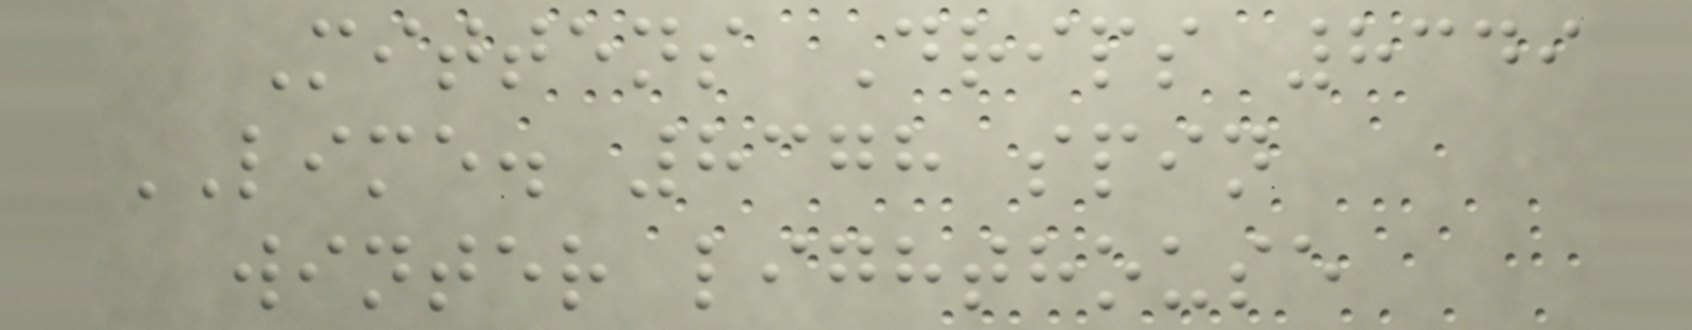Mittens Drips 8349
LIME. 8378 spin
winter lighthouse
